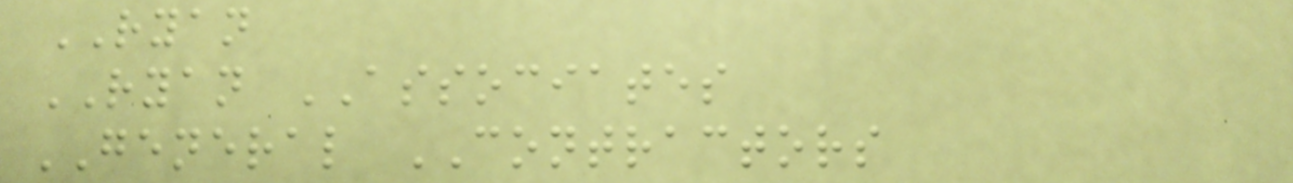RYAN
RYAN ASSOCIATES
GENERAL CONTRACTORS
